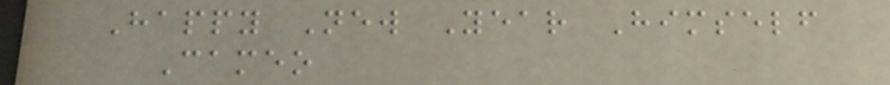Happy New Year Himself
Cameo
